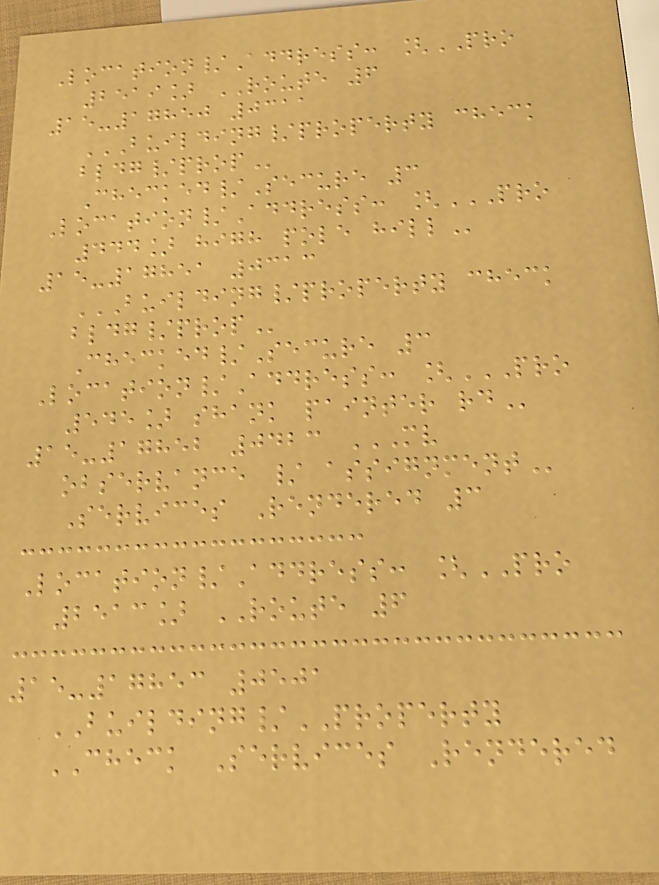Location/Address: [PRO
2519] ROUTE 6
15-17850 0311
BUILDING/PROPERTY CHECK
BLDG/PROP
Checked/Secure 3
Location/Address: [PRO
444] HIGH POLE HILL
15-17851 0313
BUILDING/PROPERTY CHECK
BLDG/PROP
Checked/Secure 3
Location/Address: [PRO
545] SHANK PAINTER RD
15-17852 0423 MV
OBSERVANCE / ASSIGNMENT
Services Rendered 3
Location/Address: [PRO
2513] ROUTE 6
15-17853 0501
BUILDING/PROPERTY
CHECK Services Rendered
